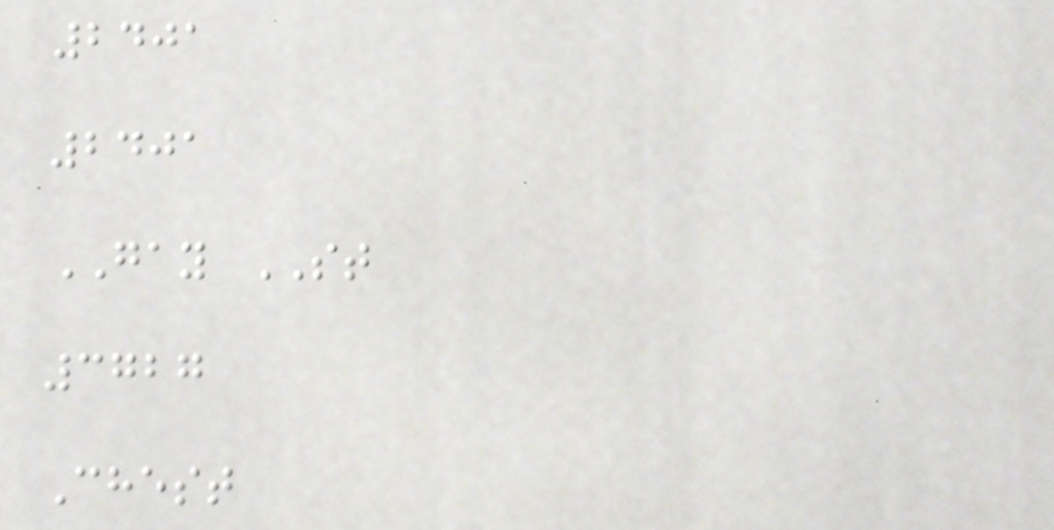2401
2401
GAY ST
3727
Chest
